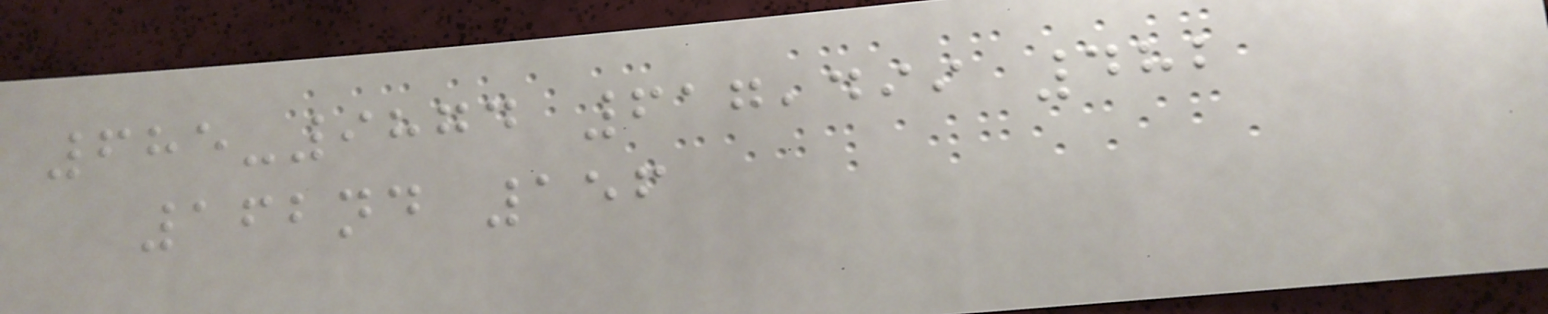685-9874 617,499 482
162nd 156
